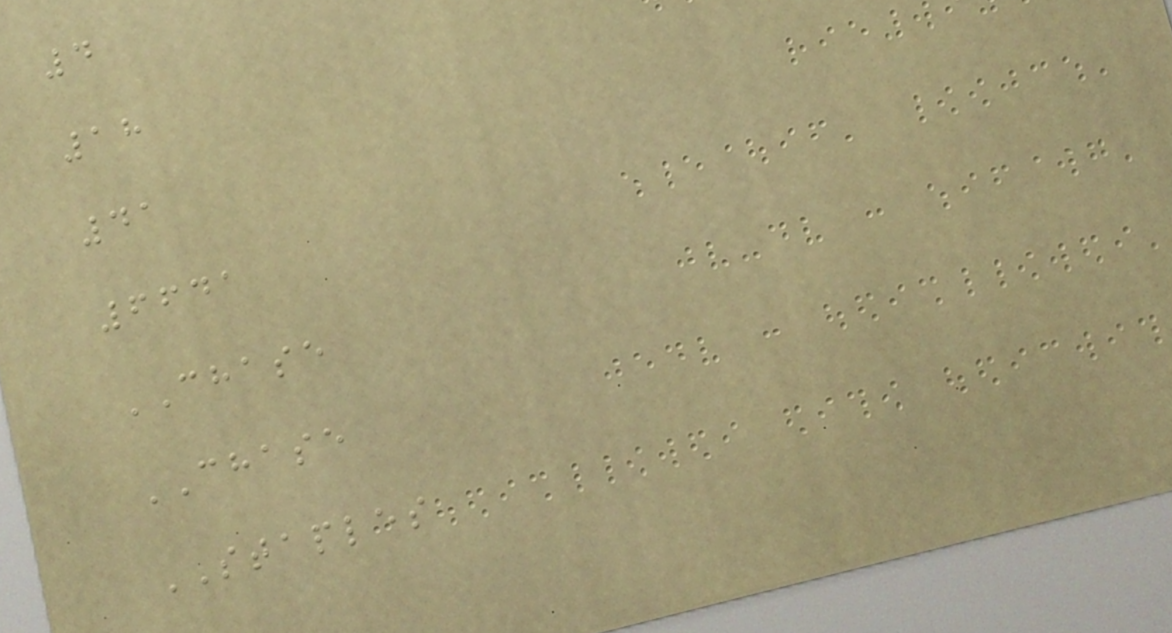4
18
41
6641
CHASE
CHASE
STAPLES
